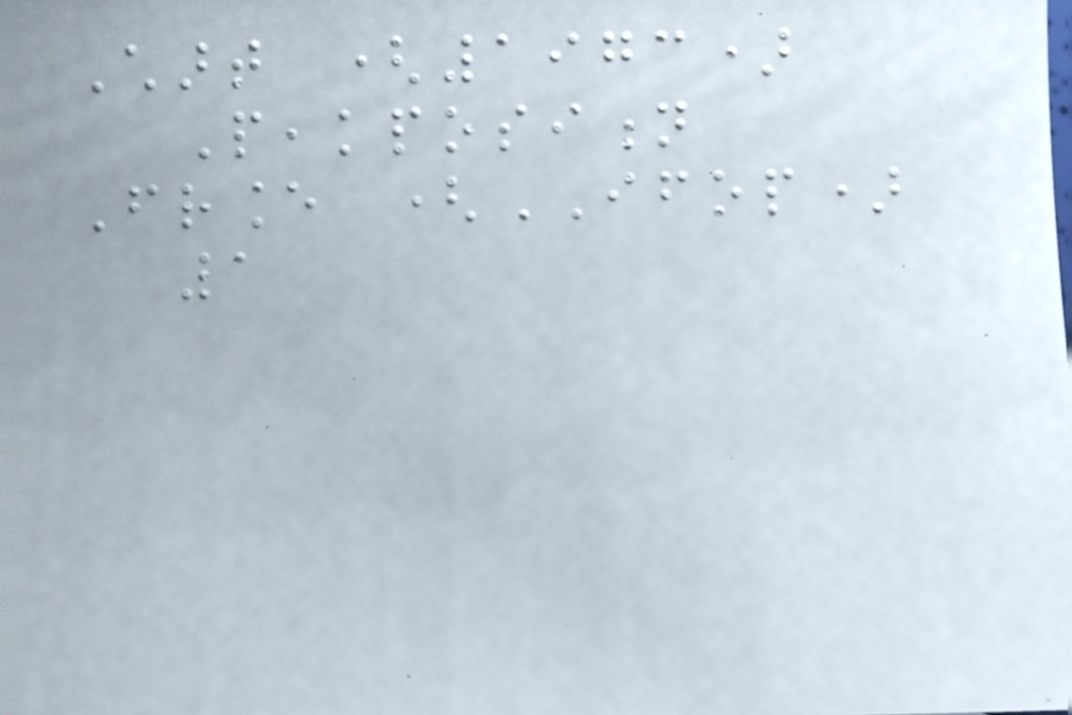Chart (1973)
Peakposition
France (IFOP)
1
